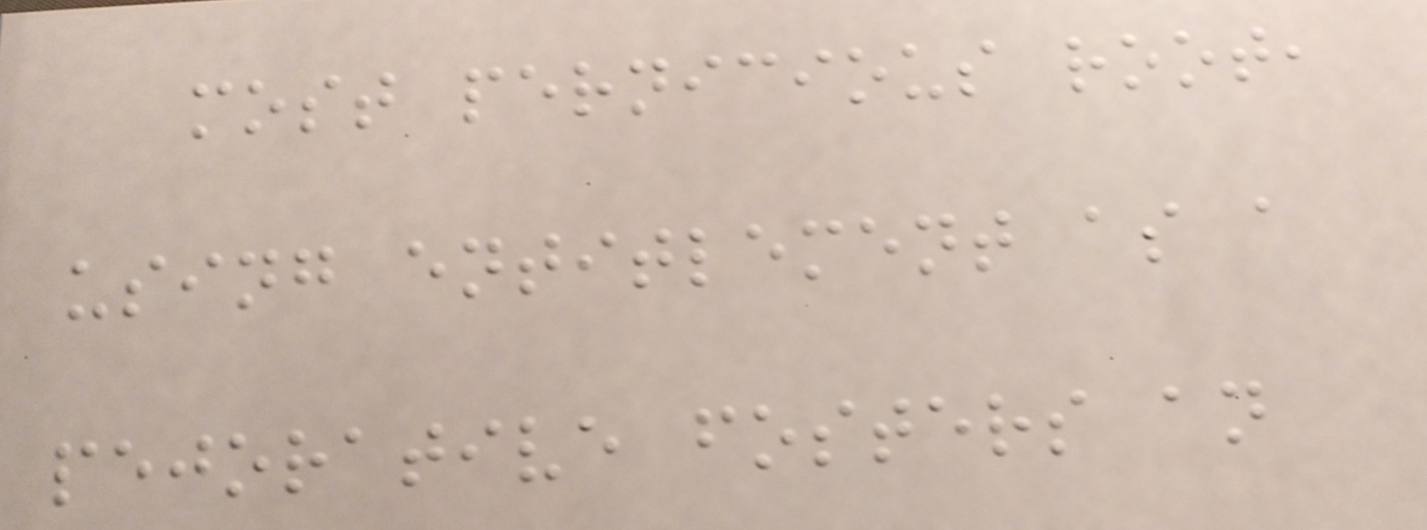most pernicious root,
using entitlement as a
pejorative fosters an
